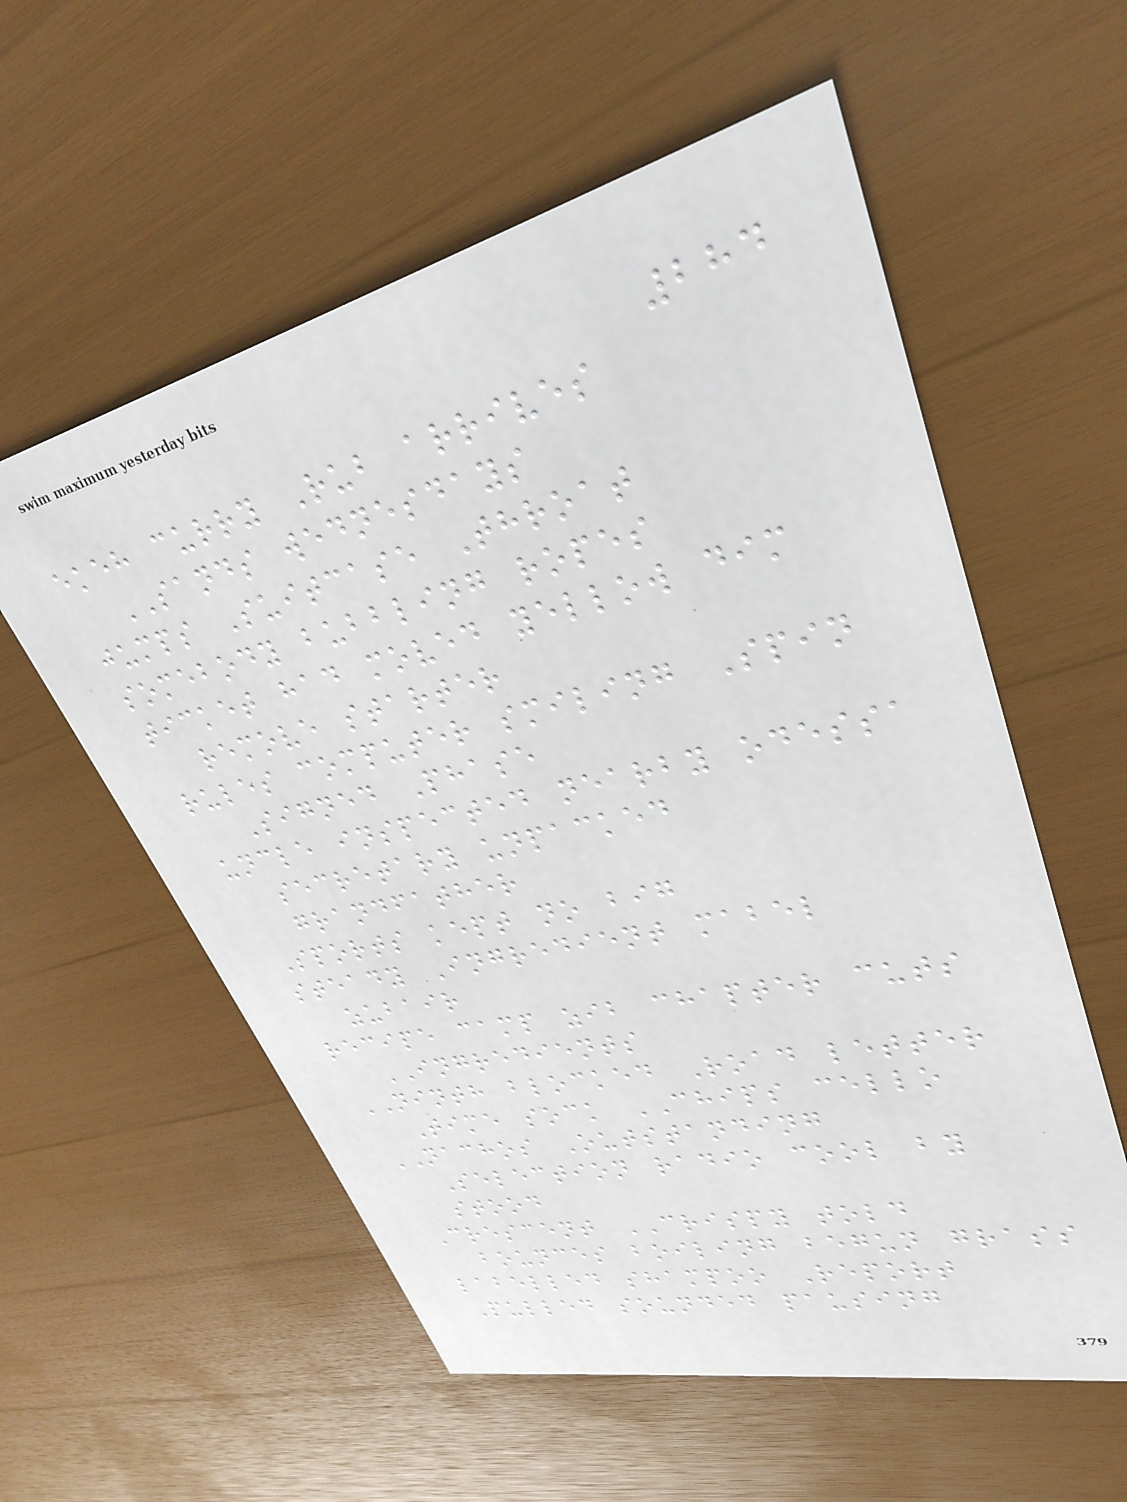284
ekeh curry Rub arrives
SANDS wednesdays
jumps Suitcase Throat
somebody bubbling ropes
ticket had moved yellow dim
remove starter
rules computer smiling Spin
Signed Phase
uncle inspected nearby odessa
secretary unpacked
grandfather
Sports kept no big
steady Ingredient mabel
zubair
recipe camp zib chapter cuts
INGREDIENTS
NINTH blocked Road letter
Time sock CHIPS cello
NACHOS Outstanding
Selection radio cool by
stood
Crescent CRISPY told
bounces boiling begun grass
labelled shampoo Report
Pulled sounded pausing
